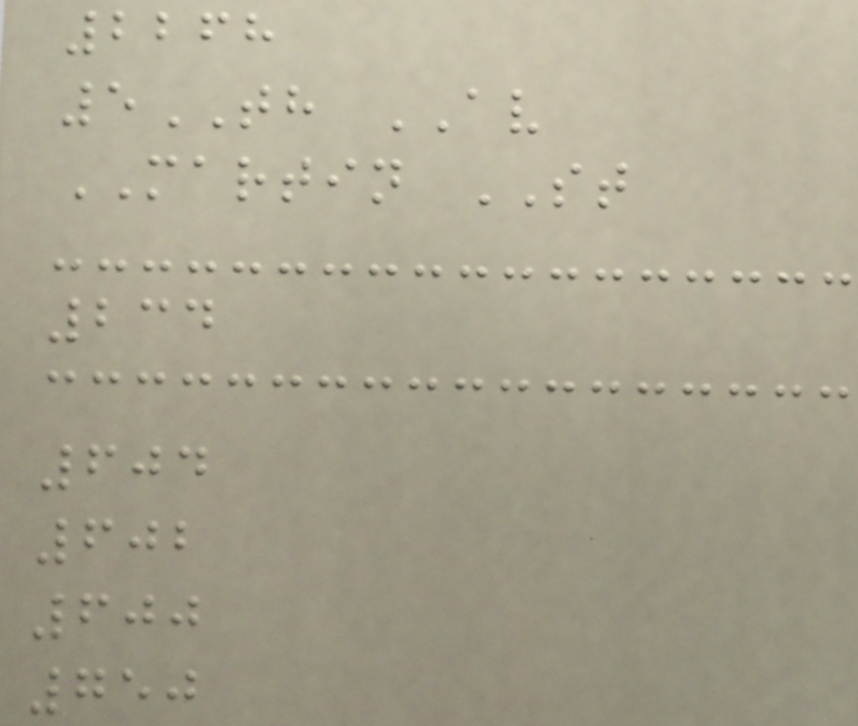2268
5TH AV
MARTIN ST
234
604
602
600
750
